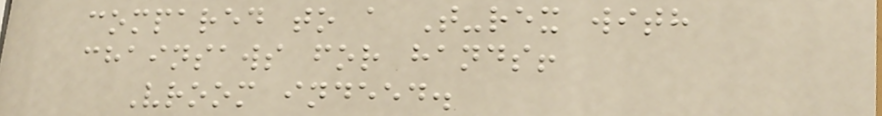compared to a T-rex with
chainsaws for hands!
Vroom indeed.
